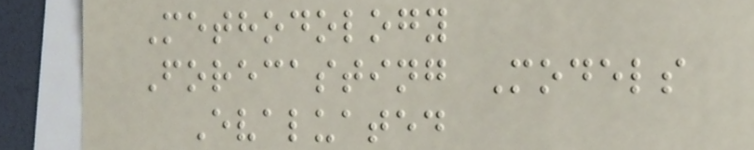Methodology
Forecasting Models
Evaluated
